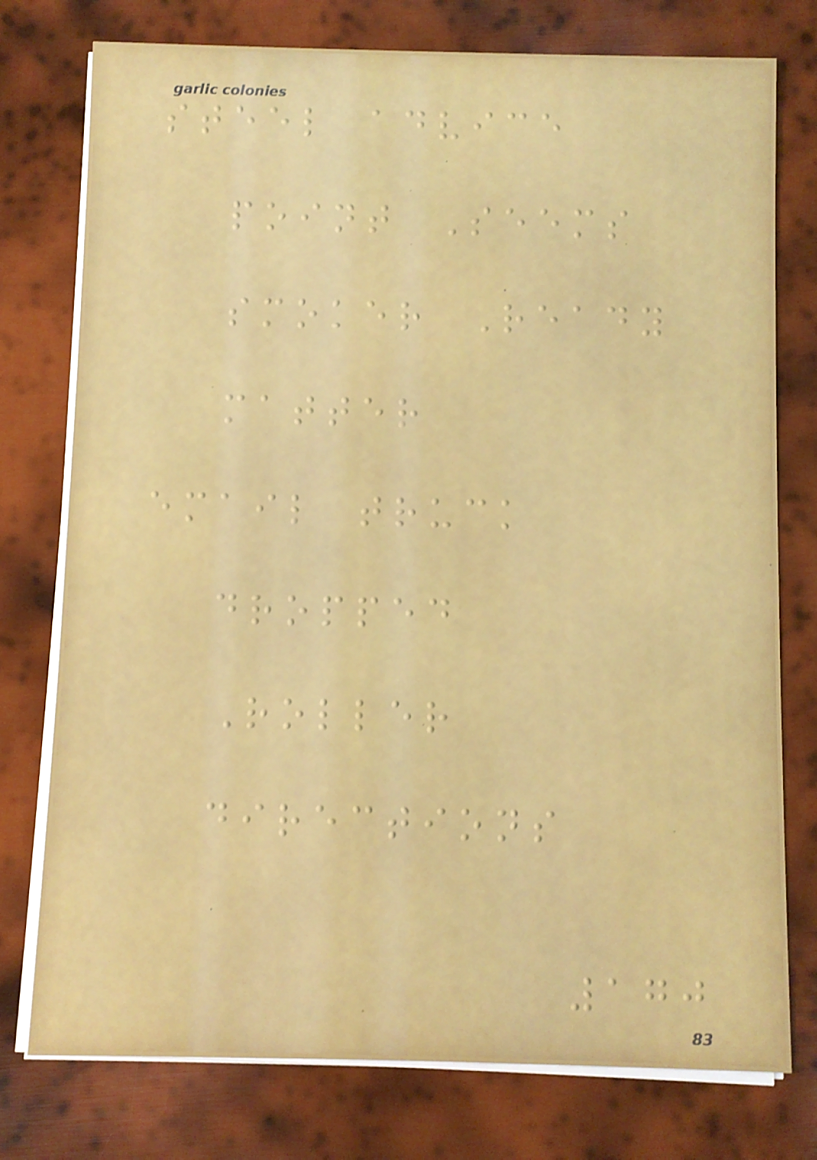steel advice
point Seems
smoker Ready
matter
email truck
dropped
Roller
directions
170
